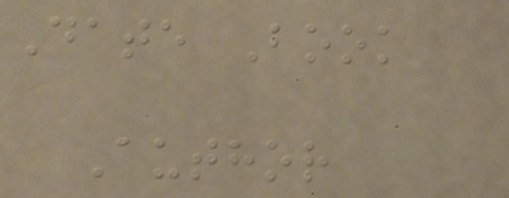Date Book
Author
